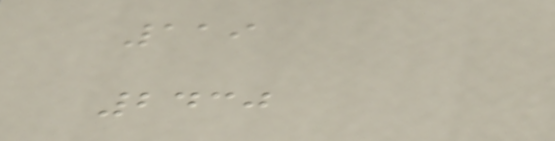119
2430
